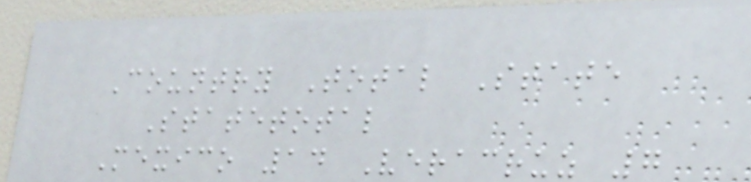Country Total State
Statetotal
Mexico 14 Veracruz 7
